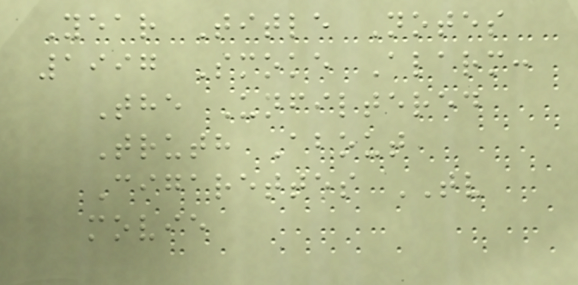Year Title Notes
1997 Smoke Alarm:
The Unfiltered
Truth About
Cigarettes TV
movie
